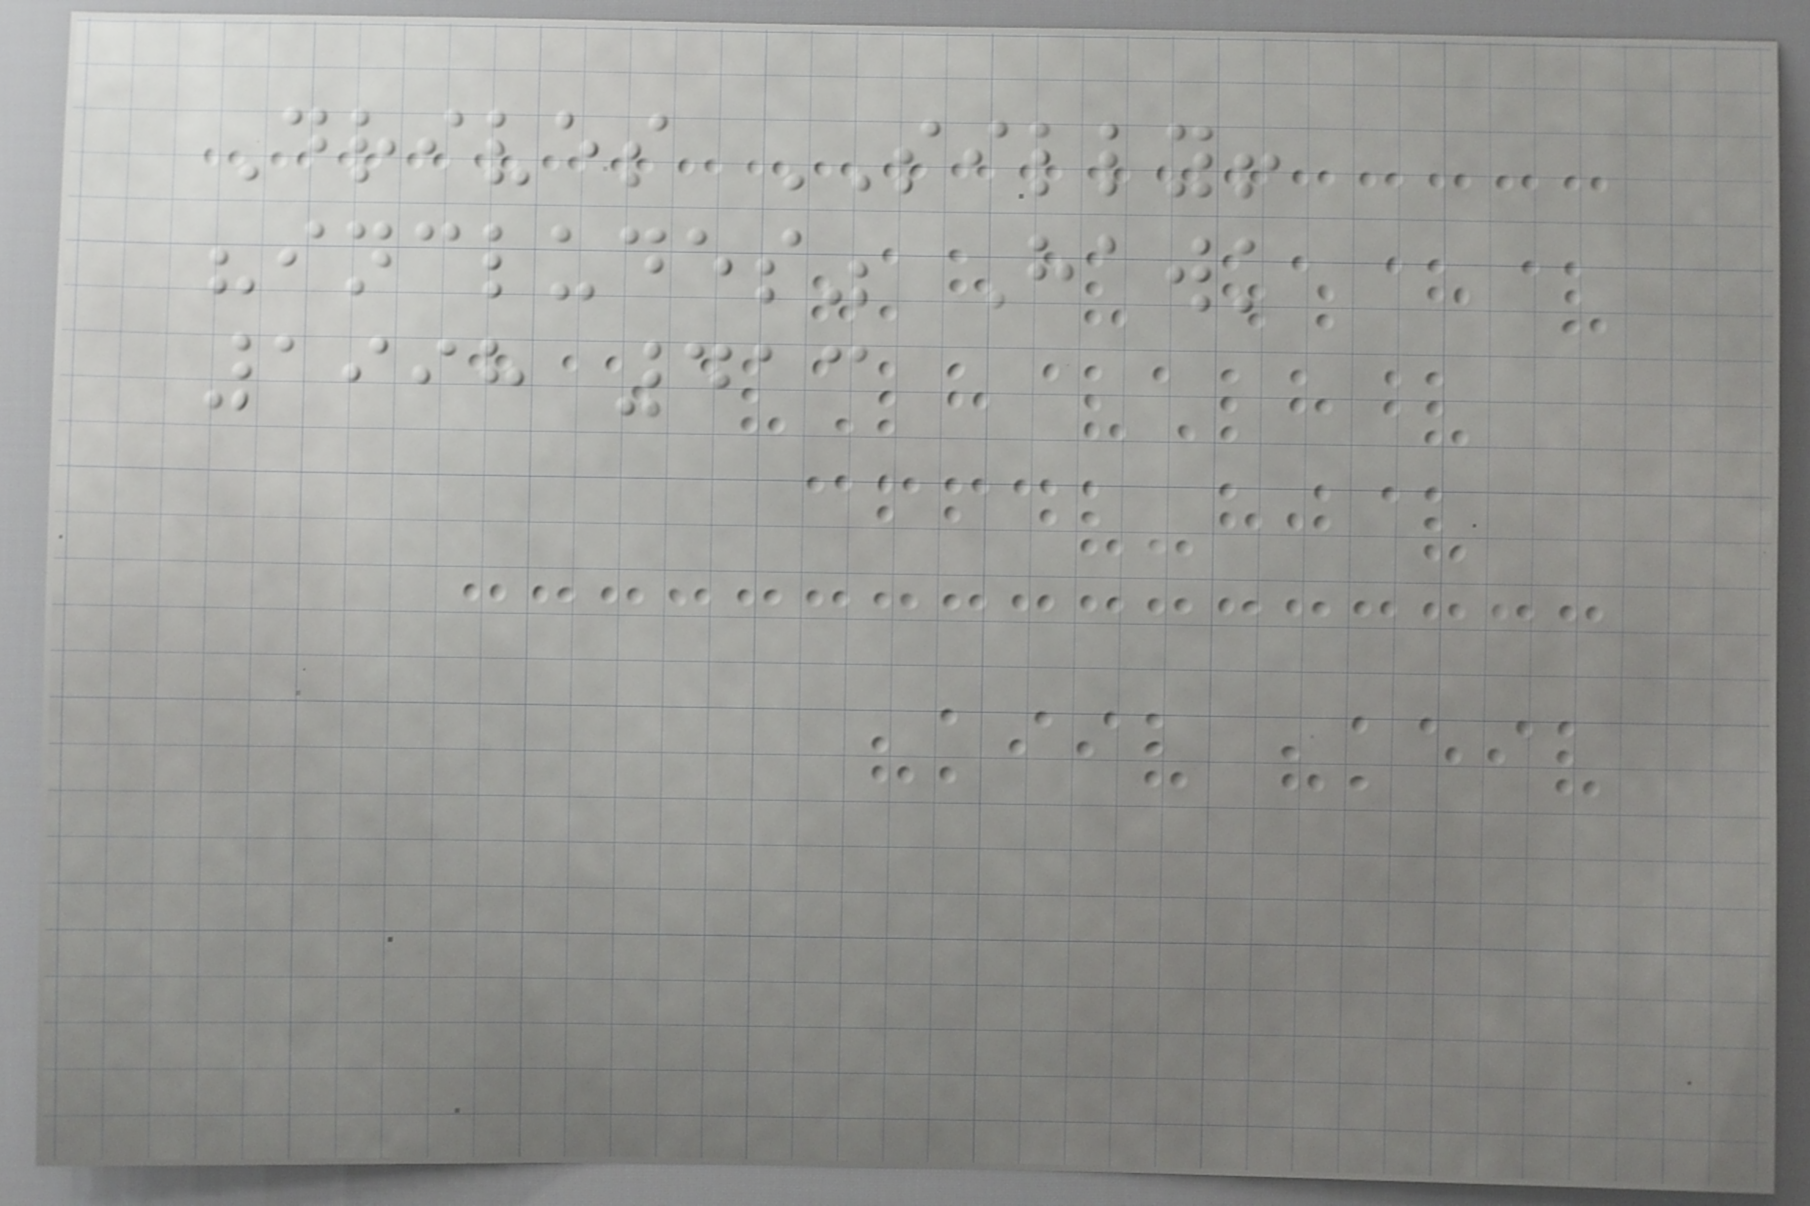Drives SILLY!
"includes" Hawk
1998 413
